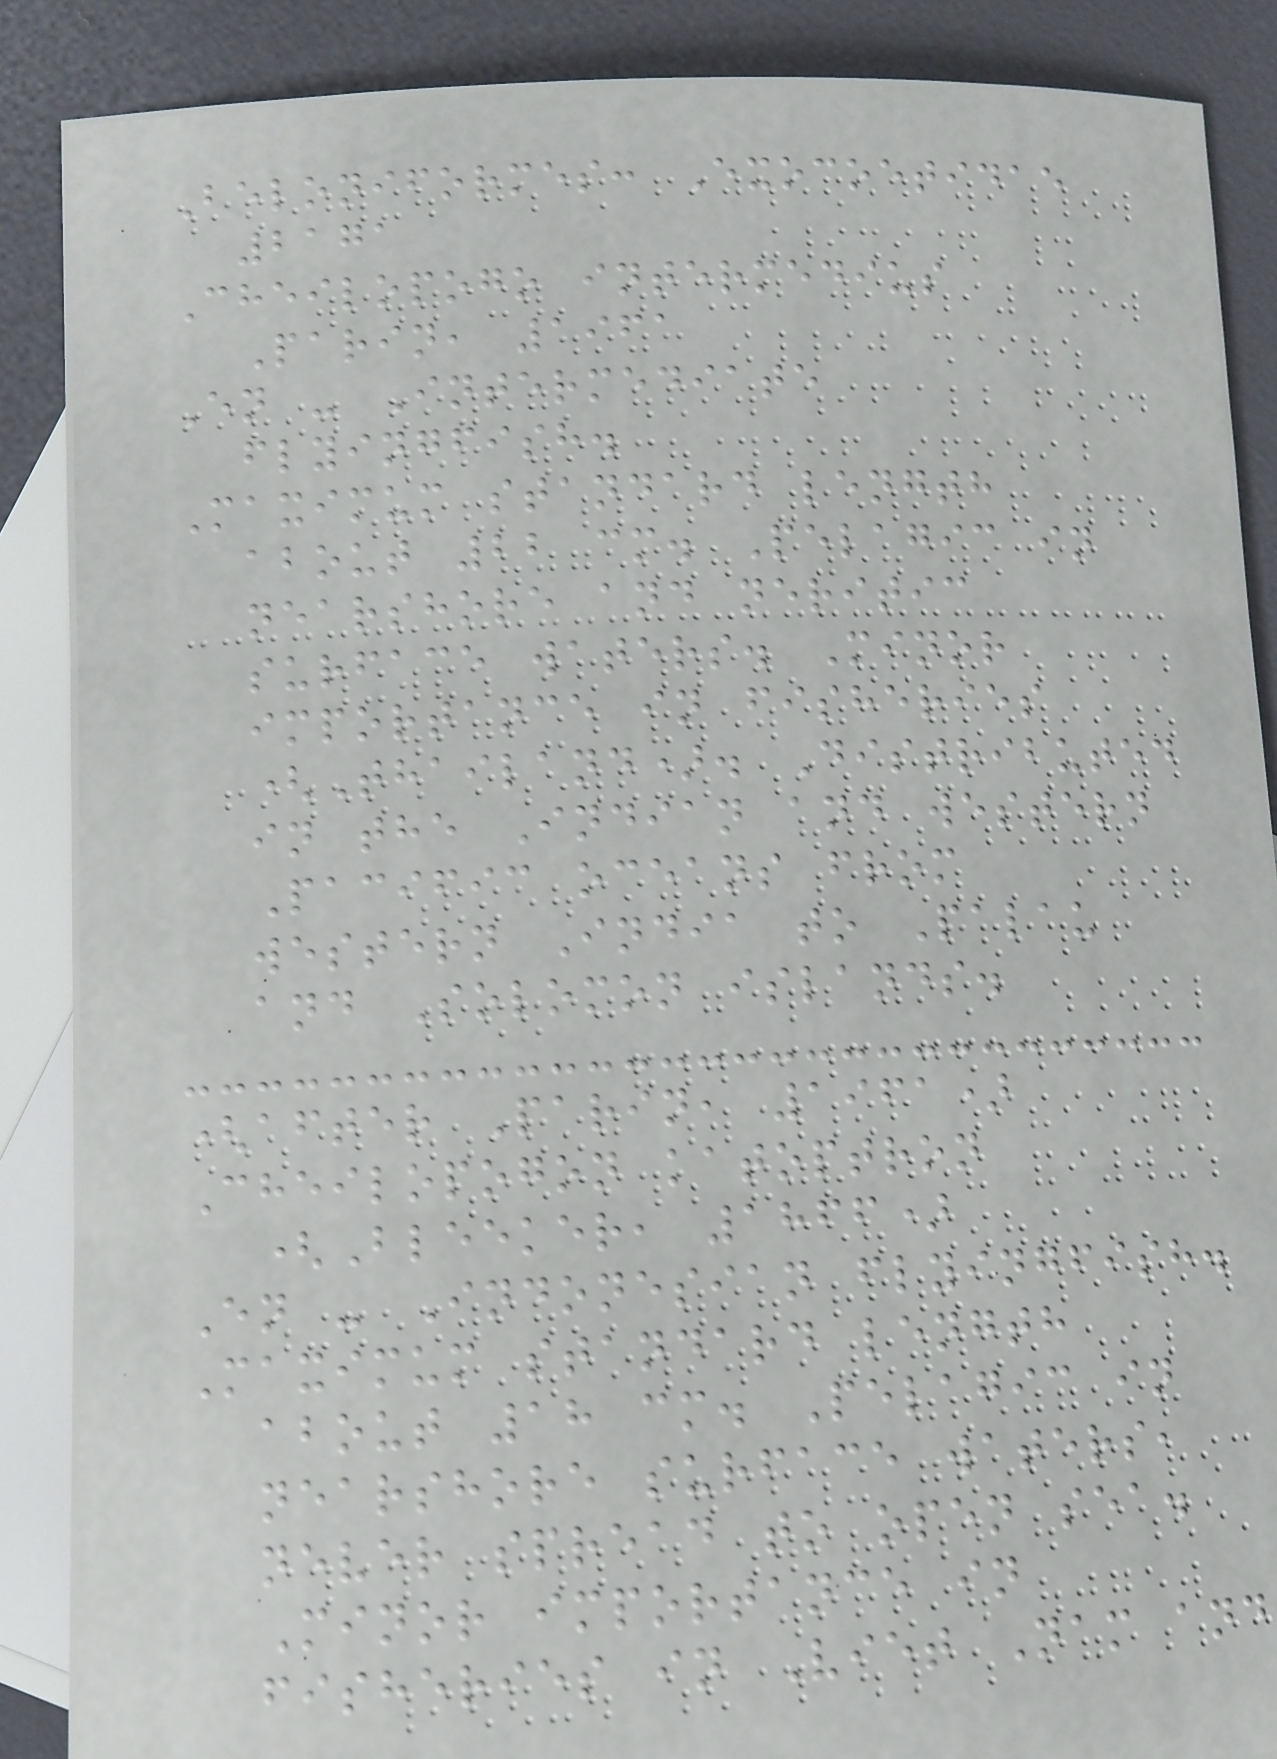Beloniformes: Exocoetidae
2171
Cheilopogo intermedius
Parin, 1961
En - Intermediate
flyingfish.
Maximum standard length
about 22 cm. Pelagic in
nearshore and neritic
surface waters. Minor
importance in fisheries
(Thailand). Distributed
in the Indian and western
Pacific oceans from
western India to Palau
and Solomon islands.
(after Parin, 1961)
Cheilopogon katoptron
(Bleeker, 1866)
En - Indonesian flyingfish.
Maximum standard length
about 18 cm. Pelagic in
nearshore surface waters,
never spread to open sea.
Minor importance in
fisheries in Viet Nam and
